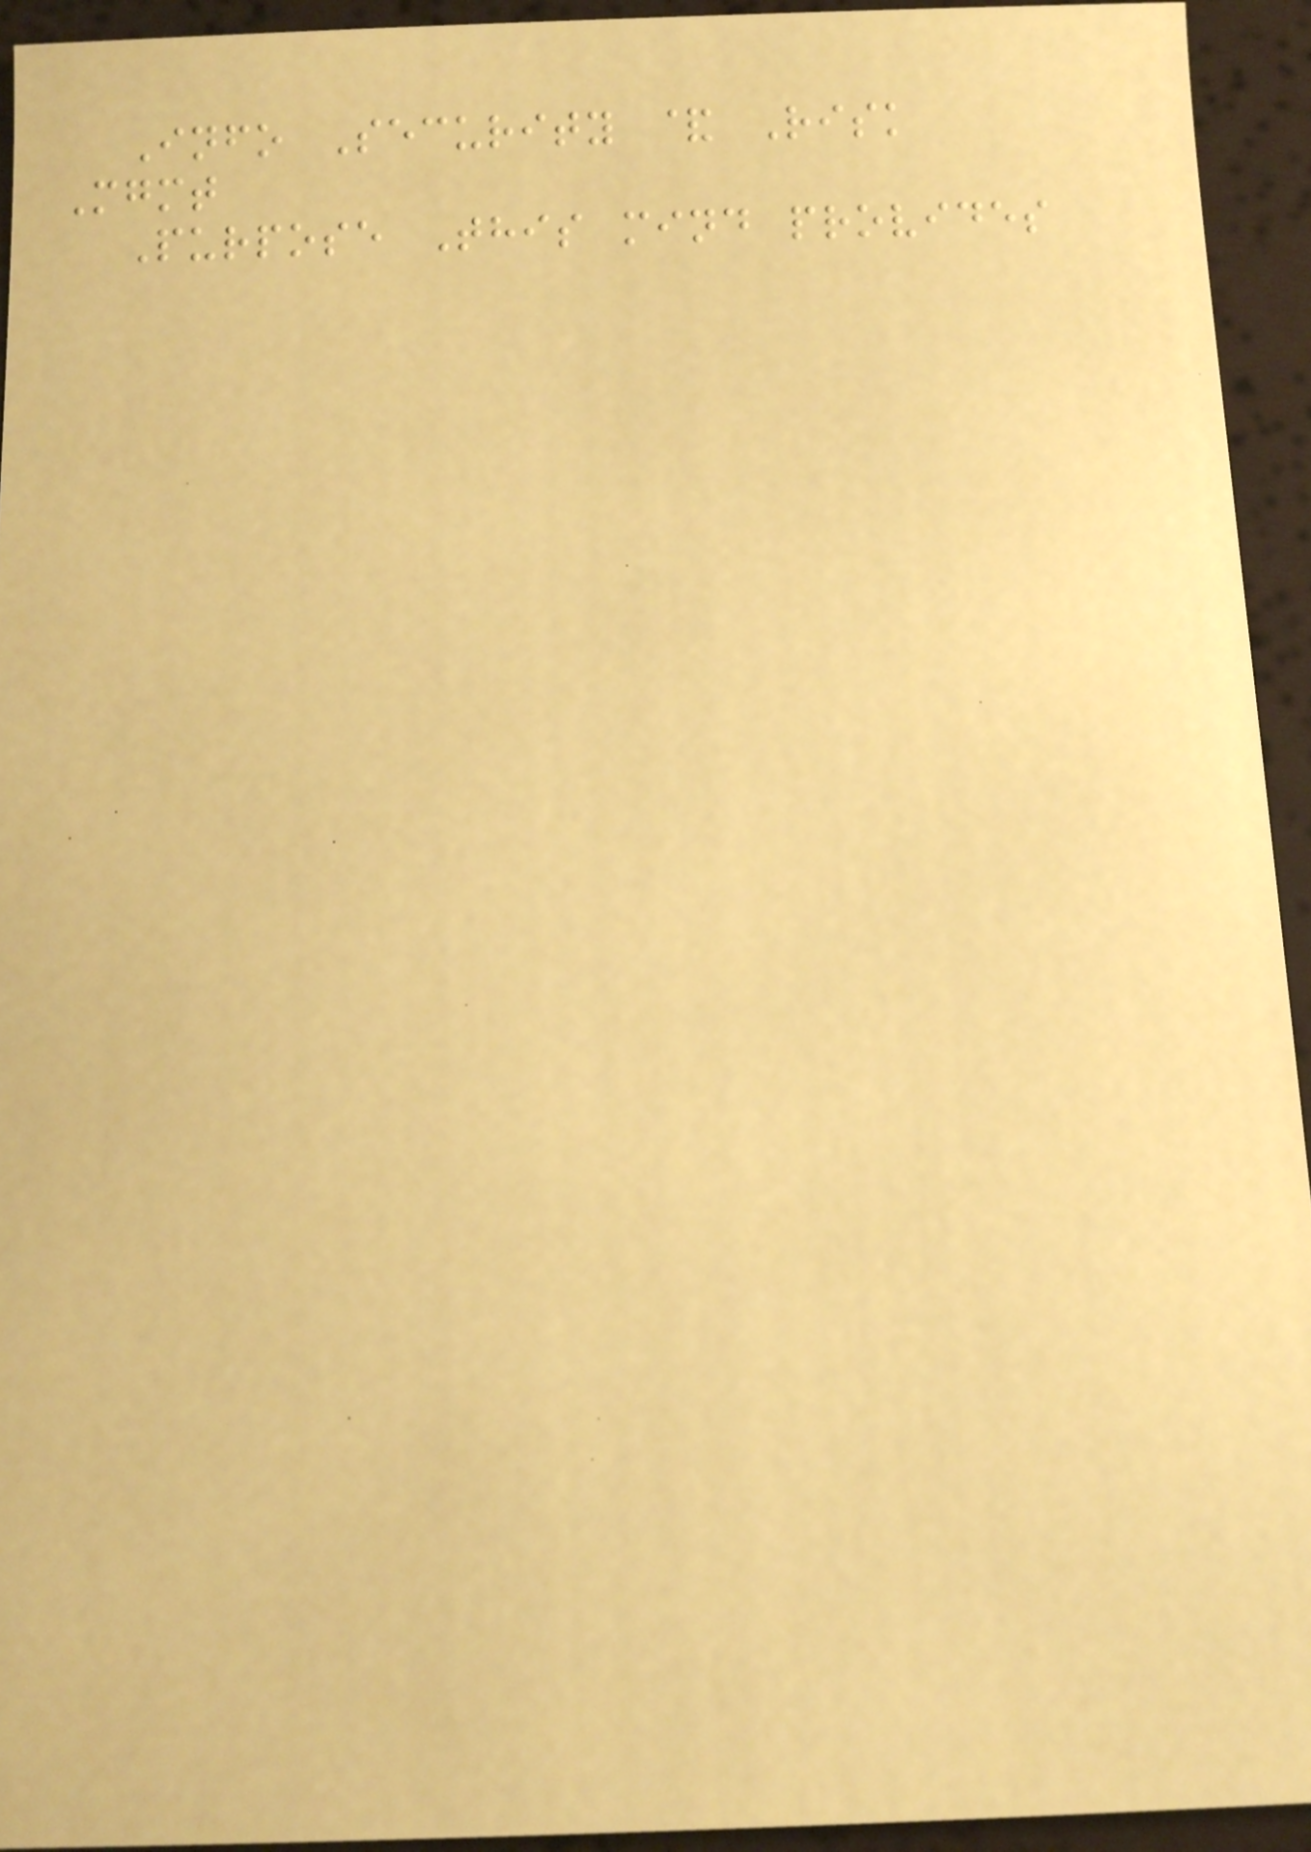Info Security & Risk
Mgmt
Purpose This mind provides
